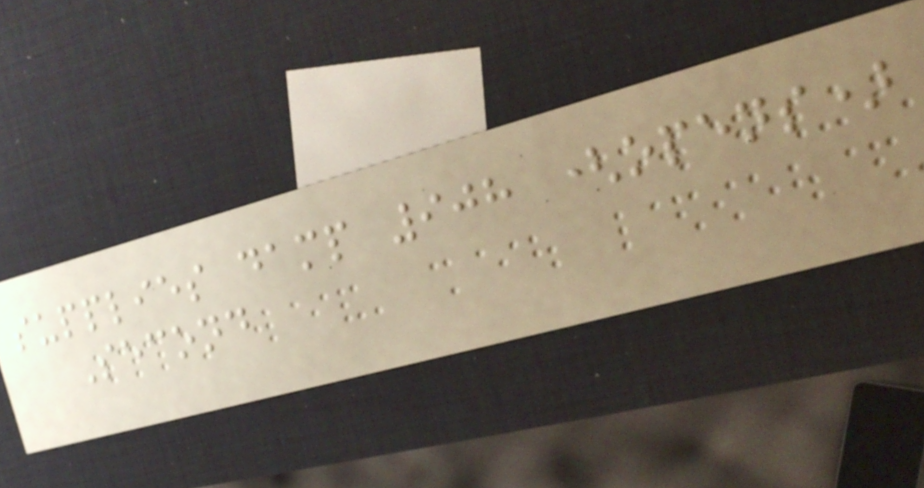supplies damp 908 (opens)
Second
